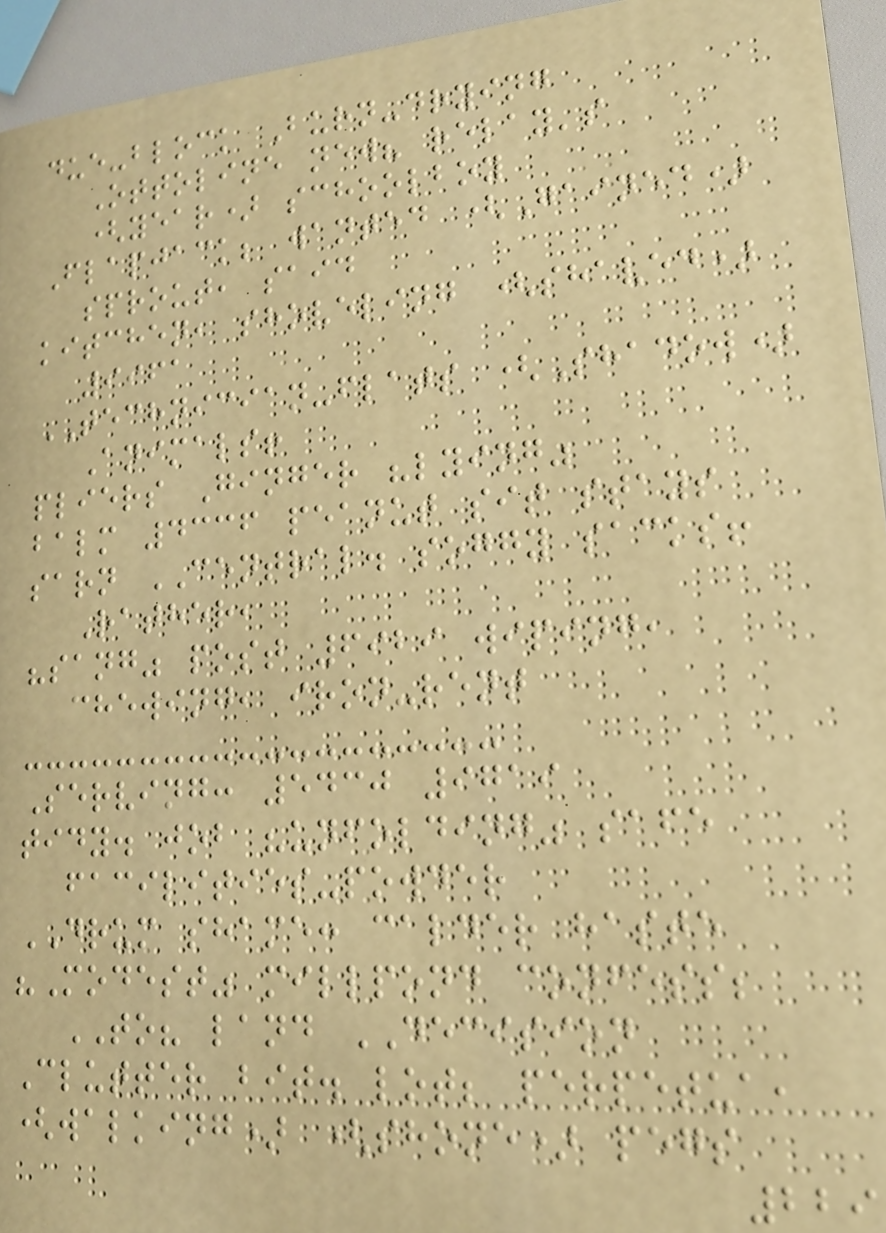due-block Burn-drying
Ottoline new? relay's
(year) schoolboy
Flapjack; wanted (Gained)
sprout, said
kitchen, shoveling (shaved)
9961
TECHNICIAN-flats (Shadow)
Animals!
pliers Ginger "lying"
balm 4336 peanut sit stays
sarn CENTRAL. soggy sacks!
Rather,
"sang" post 6929 wiping,
chewing, iron-rent
Serving: 5430 9719
tidy. job "unfolding" safe
facilities-powder
DRUM shame: calder haste
"Modest" millpond confess;
TO? land DECISION
Clutter bit. lot; perpetua,
(walking) (shone) pegs
229
